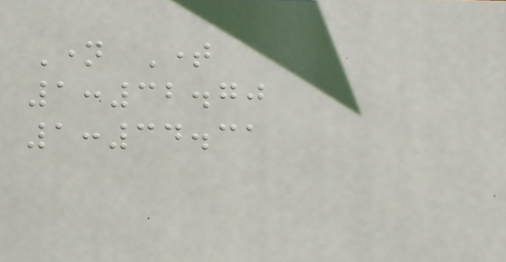Name Time
1:32.70
1:34.31
